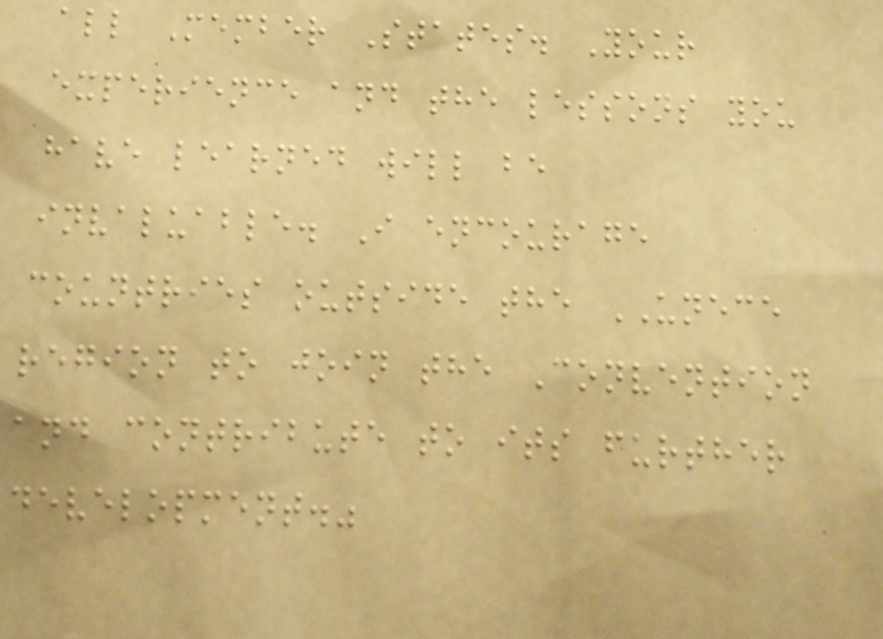all Member States. Your
experience and the lessons you
have learned will be
invaluable. I encourage
countries outside the UNECE
region to join the Convention
and contribute to its further
development."
